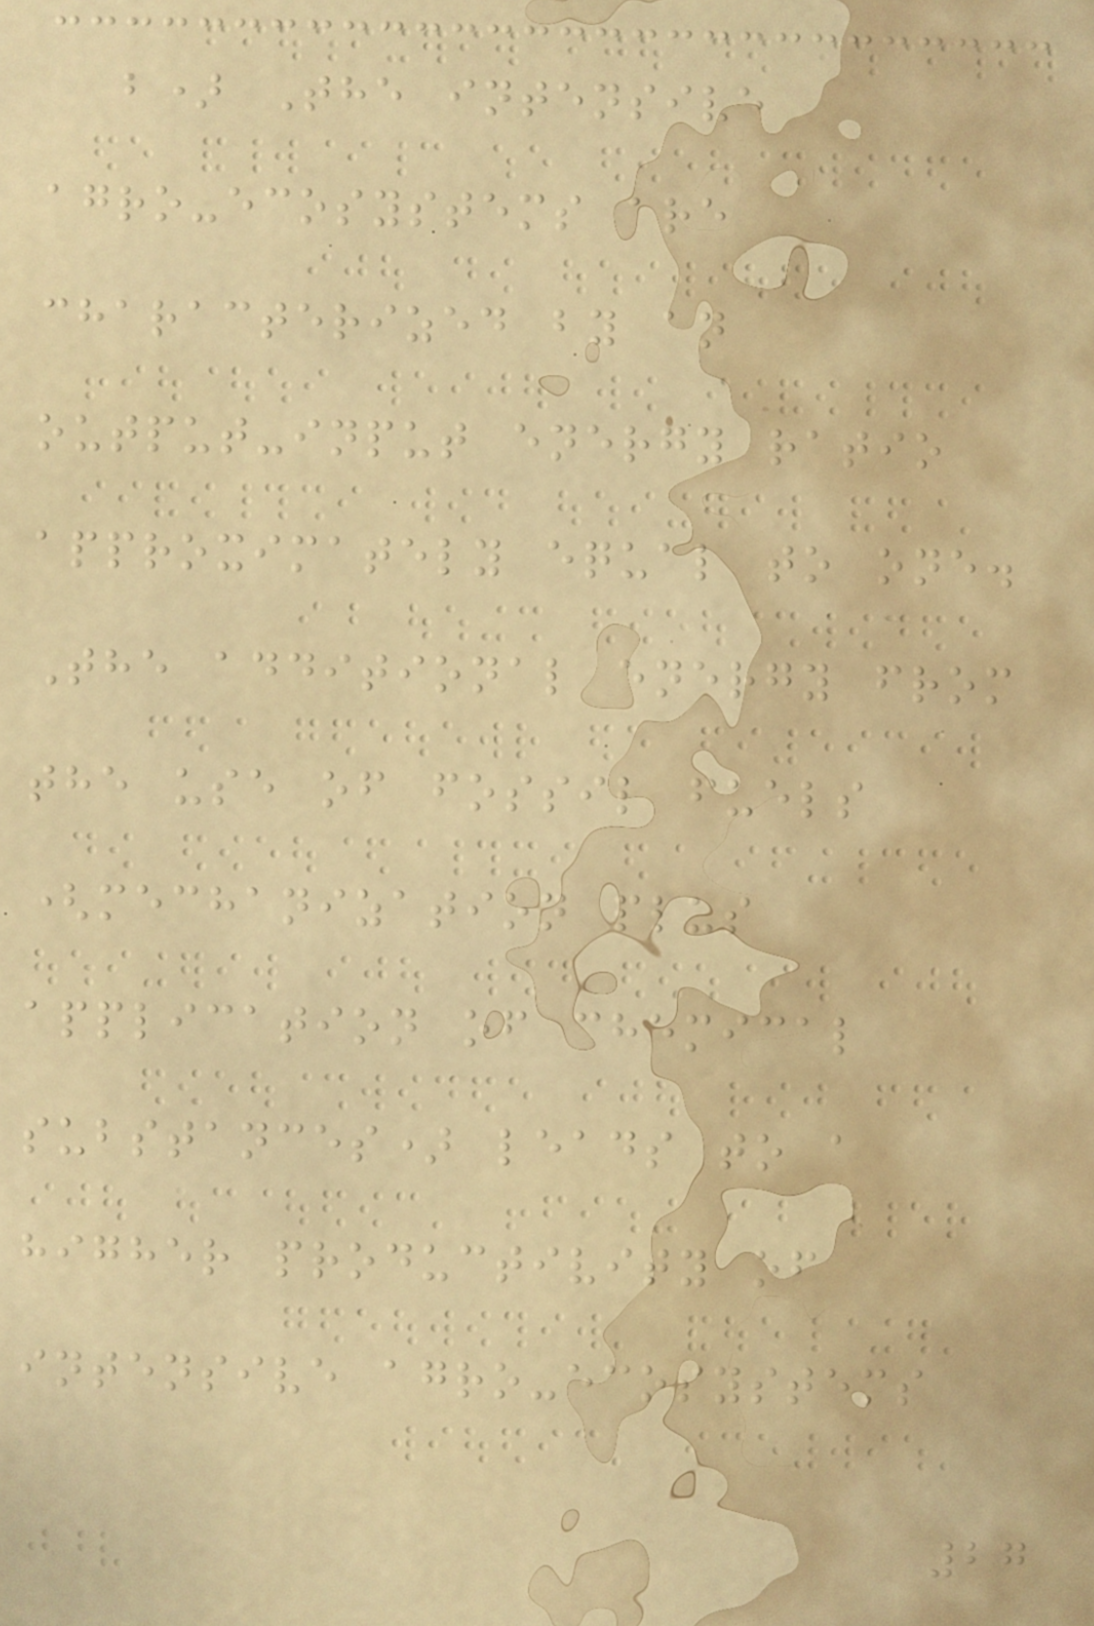b) The intensive
agro-ecosystems are
characterized by an
output-input energy ratio
approximately equal to one.
The additional energy from
the use of fossil fuels
(mechanization plus
application of chemical
substances) leads to a
higher productivity of
intensive agro-ecosystems
27
